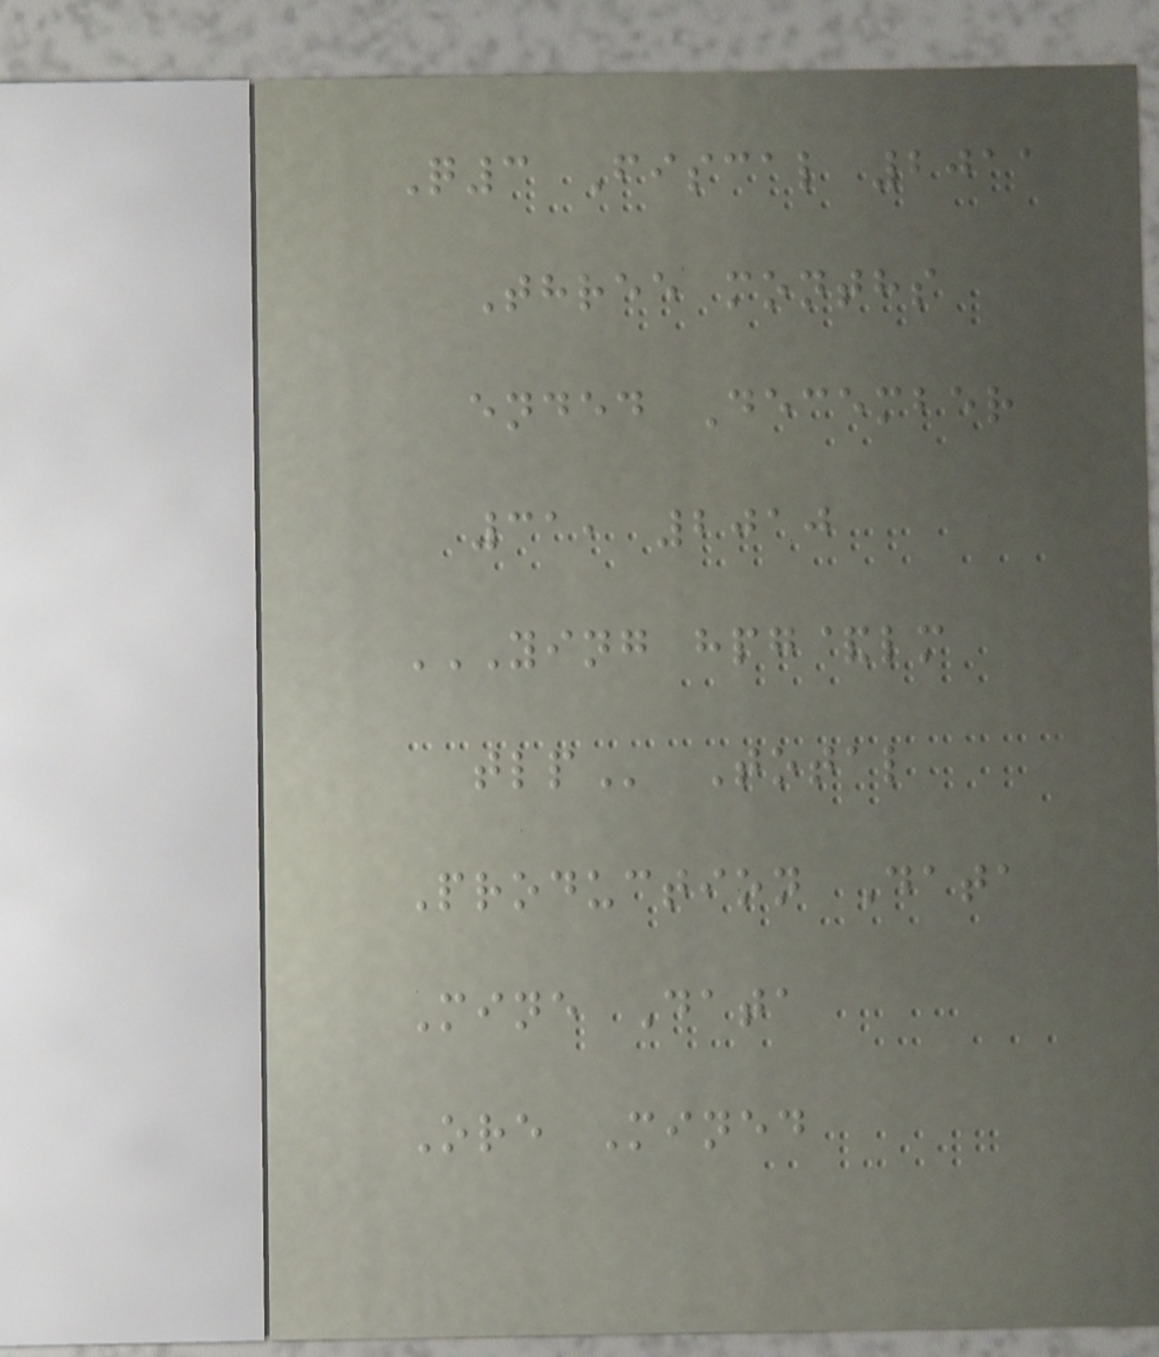Q3 Fiscal 2011
Three months
ended December
31, 2010
YING HPG&LM
TLP Total
Production Data
Mine Data
Ore Mined
